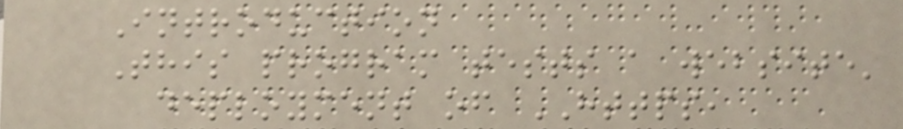Introduction
This program tests a website'
deployment of HTTPS,
